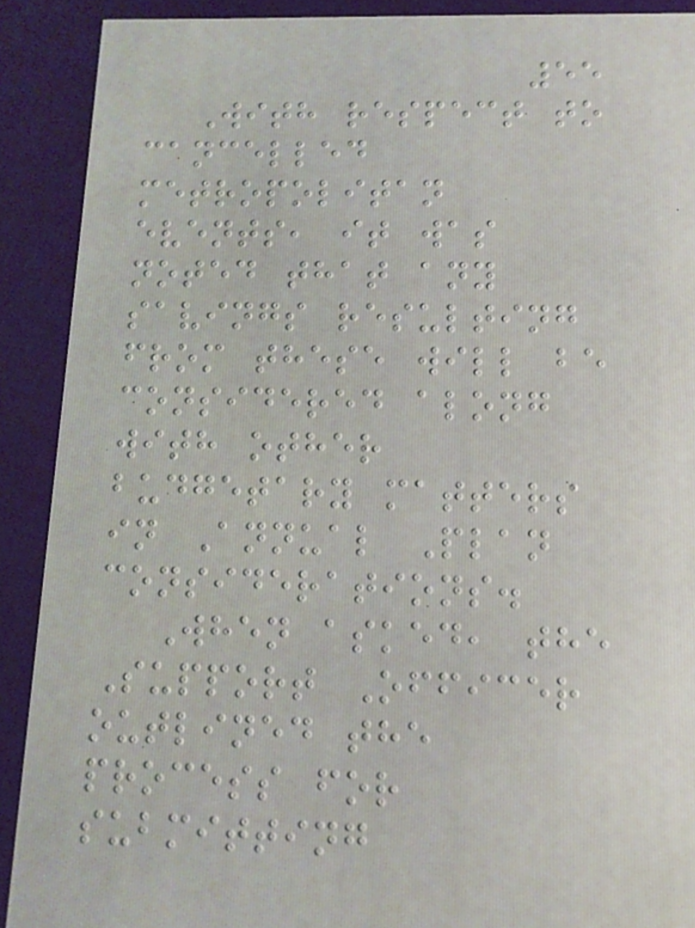55
With respect to
cancelled
metropolitan
events, it was
noted that any
savings resulting
from these will be
considered along
with other
budgetary matters
in Annual Plan
considerations.
When asked, the
Support Officer
outlined the
process for
submitting
